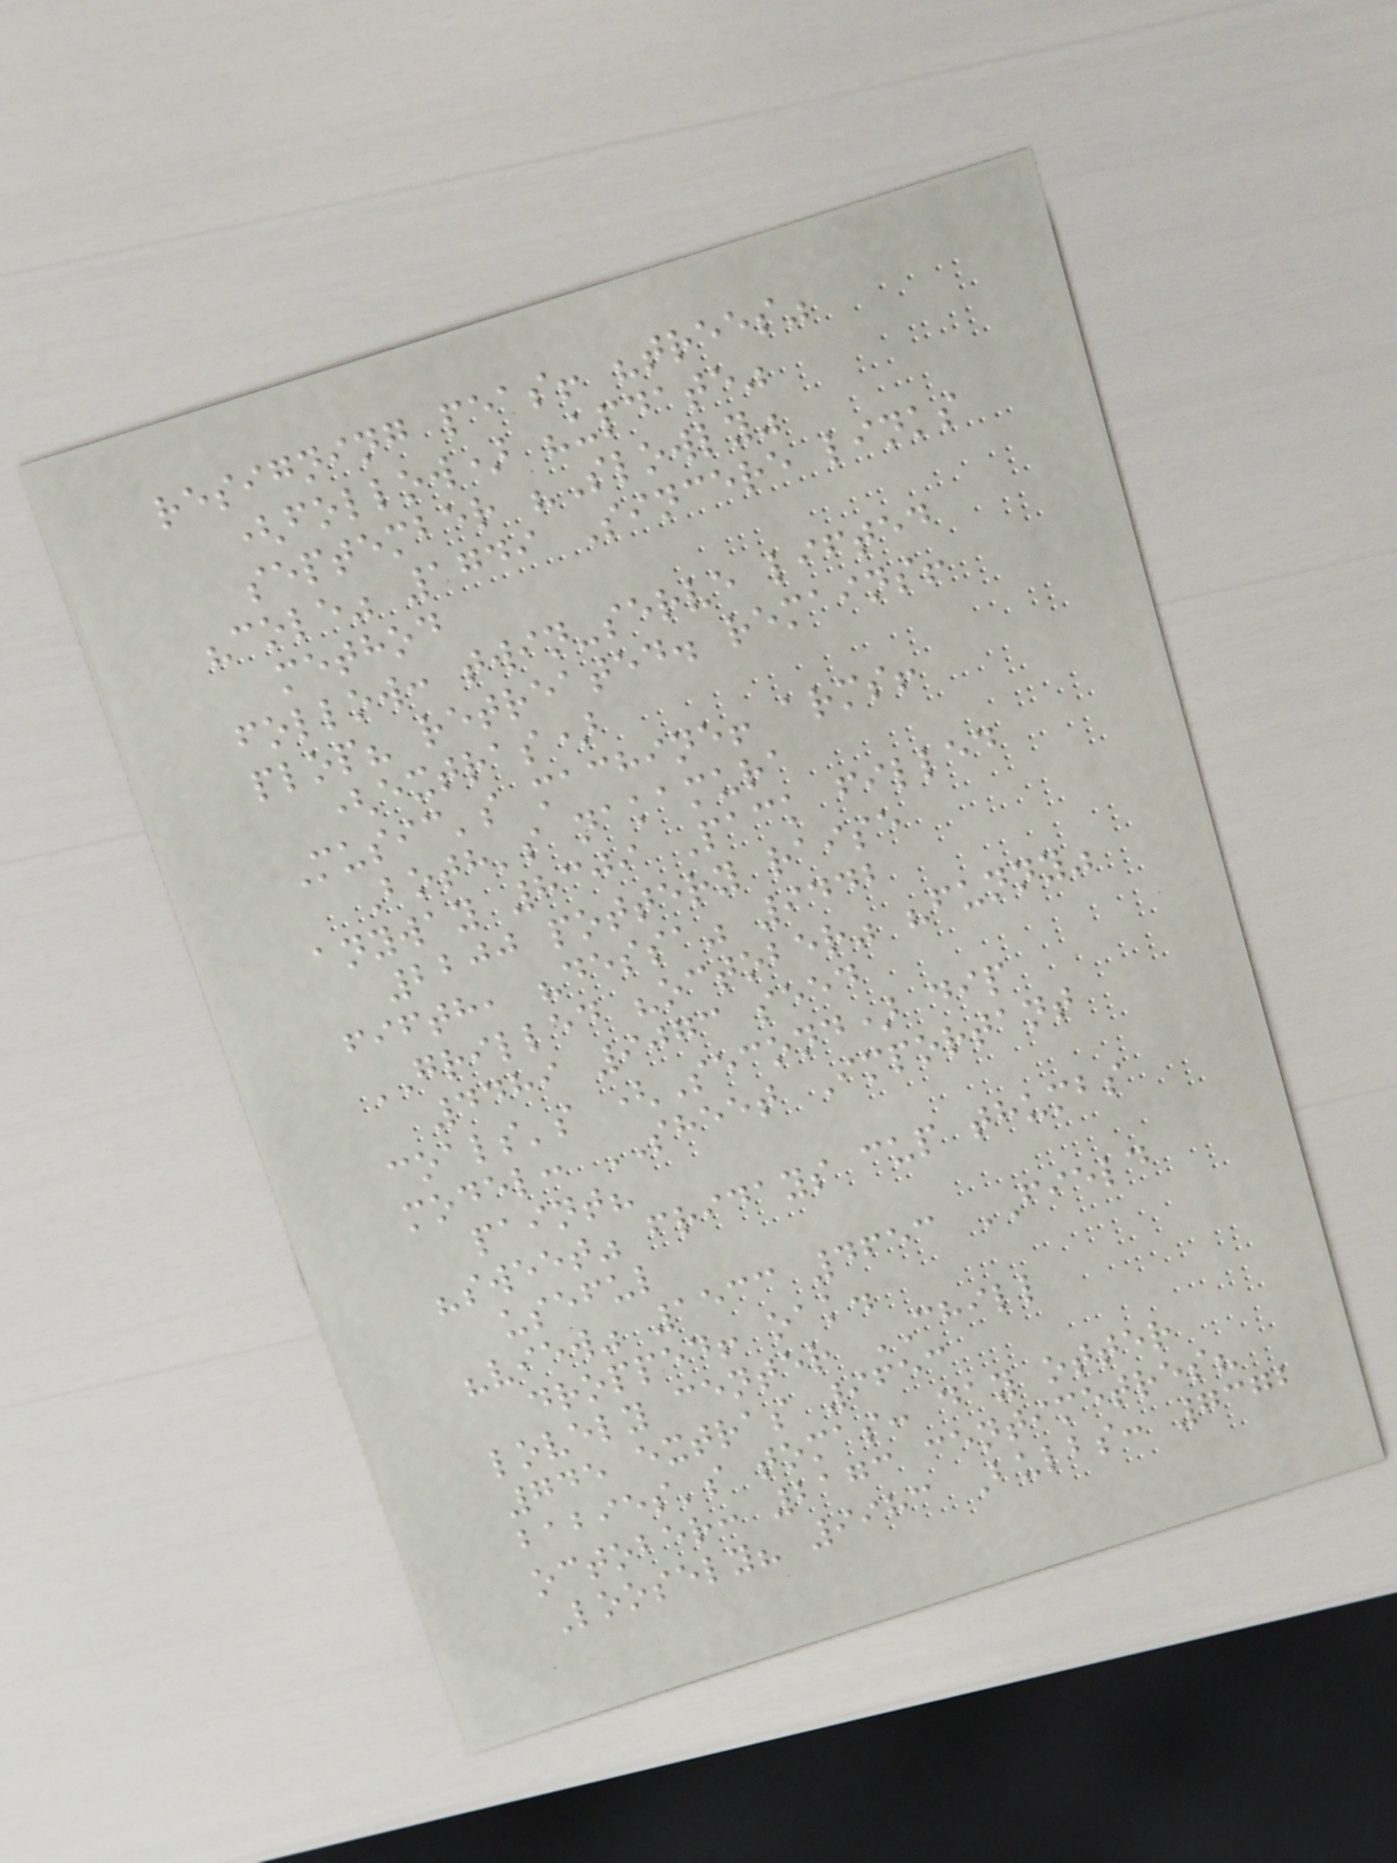resigning peas! "trees"
(follow) "update"
september "Slowly"
"cole" 1749 Sincere links
method
follow: twin-serve lifted
plop? retreated. remains!
(extras)
Music's machine! arms!
Both's nakamura
anyway 8309 Pack filled
2200 pottery raise
fifth, "dessa" 9442
GRILLED "october" "funny"
4489 9073 seed
coals's (Second) dip
model: SHEET Important
paint?
"sweet" fridays cup thumbs
useful
"view" 1533 4653 FIELD
dropped! oak.
lovely center CHILL
745 extras 9653
babies's tomas: day otter
october: 2173 centimetres?
Loosely? 9983 Bulbs: 7372
